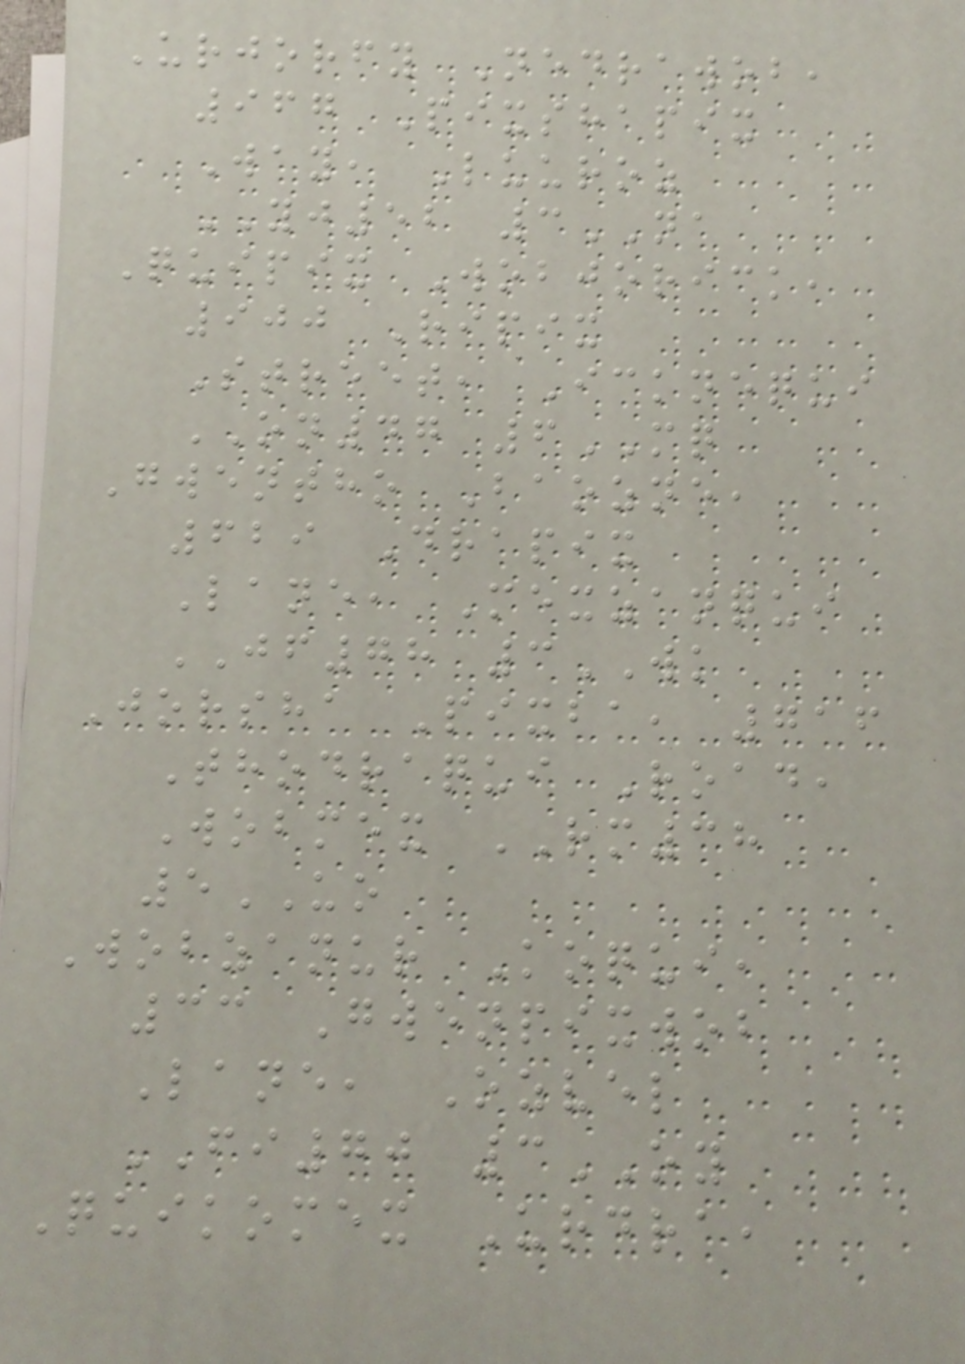Urjorfy Nedrawob,
967 Pixshapix
Way, Luuroz
YJ52 3NA
Quipix Wobjorick,
900 Ripix
Street, Icknequi
ON47 6MQ
Gwentho Baozne,
629 Drapix
Lane, Mexzanqui
JF78 3WK
Jorsha Pixba, 716
Thodraqui Road,
Wobmex RM38
5UO
Wobzanur Koqui,
33 Gwenpixwob
Lane, Ozvel
FI70 3OY
Quikomex Urdra,
